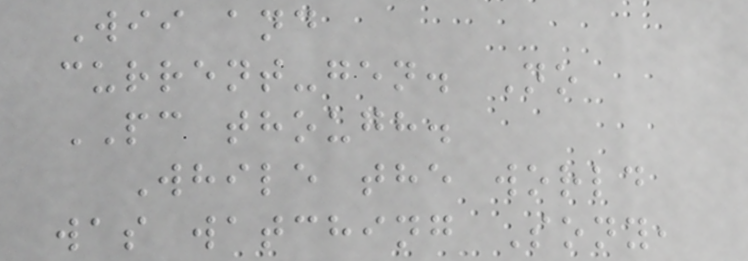Wii and
current-gen. No
PC though.
While the world
was watching Sony,
